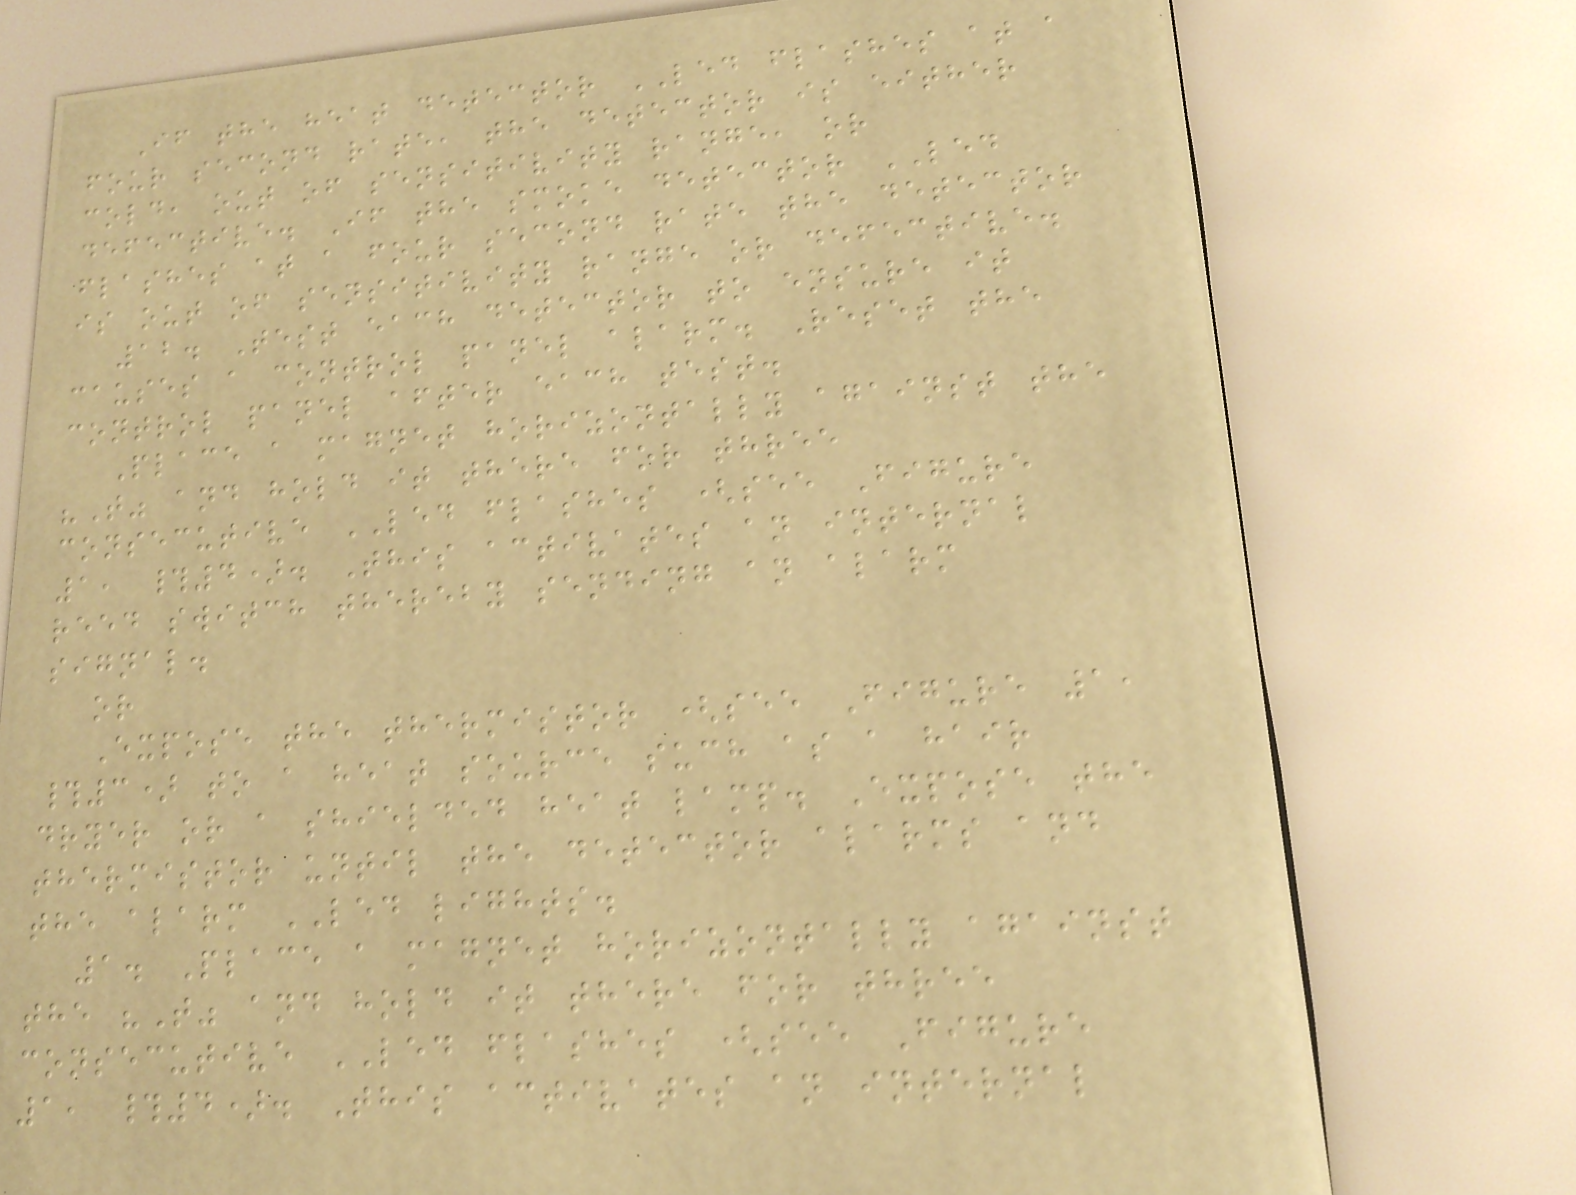If the heat detector LED flashes at a
four second rate, the detector is either
cold, out of sensitivity range, or
defective. If the smoke detector LED
flashes at a four second rate the detector
is out of sensitivity range or defective.
12. Test each detector to ensure it
causes a control panel alarm. Reset the
control panel after each test.
Place a magnet horizontally against the
"T" and hold it there for three
consecutive LED flashes (see Figure
1, #4). This activates an internal
reed switch thereby sending an alarm
signal.
or
Expose the thermistor (see Figure 1,
#3) to a heat source such as a hair
dryer or a shielded heat lamp. Expose the
thermistor until the detector alarms and
the alarm LED lights.
1. Place a magnet horizontally against
the "T" and hold it there for three
consecutive LED flashes (see Figure
1, #4). This activates an internal
